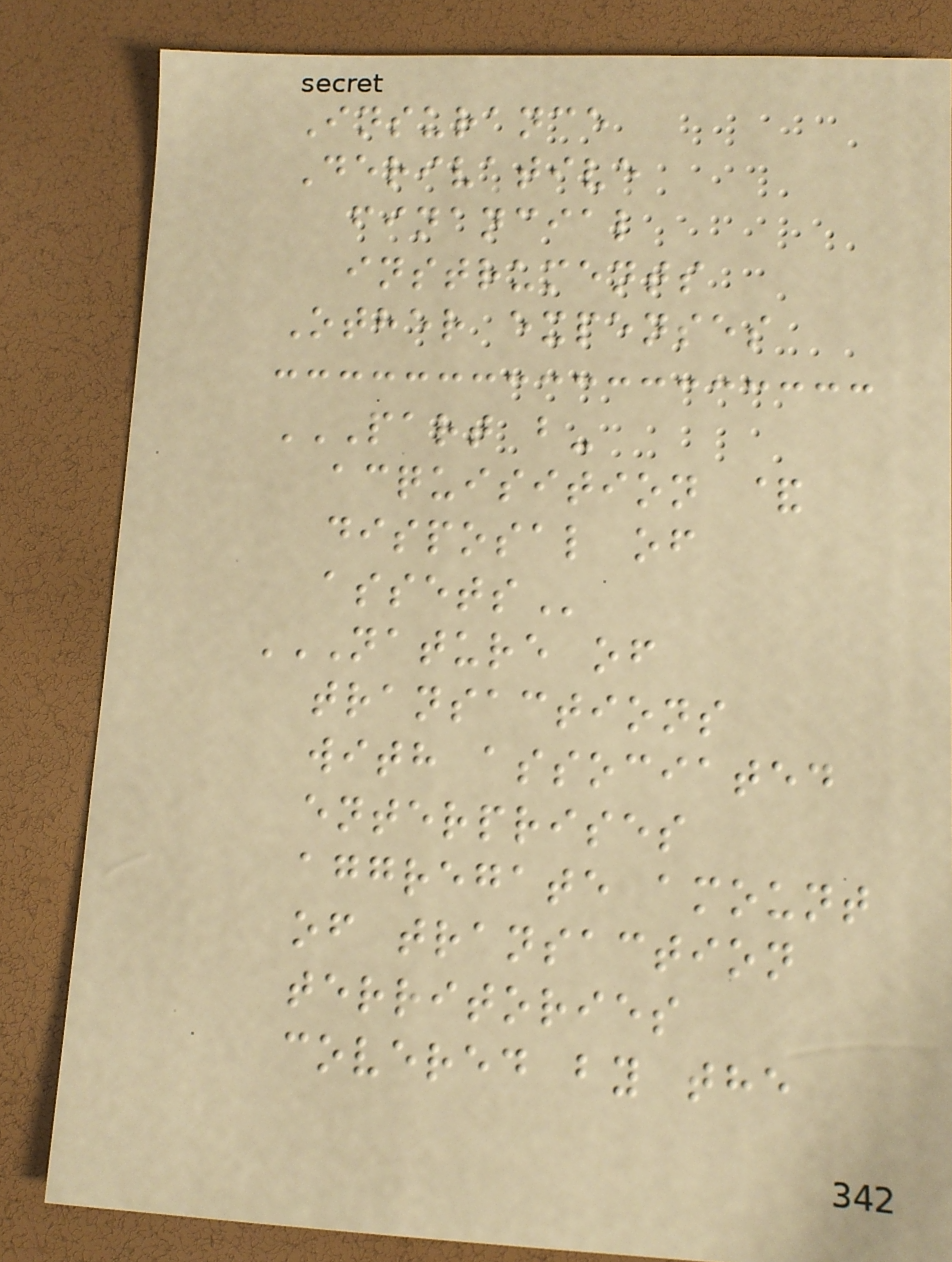Insurance
Derivative
financial
instruments
Other expenses
PART B-
ACQUISITION &
DISPOSAL OF
ASSETS
NATURE OF
TRANSACTIONS
WITH ASSOCIATED
ENTERPRISES
AGGREGATE AMOUNT
OF TRANSACTION
TERRITORIES
COVERED BY THE
